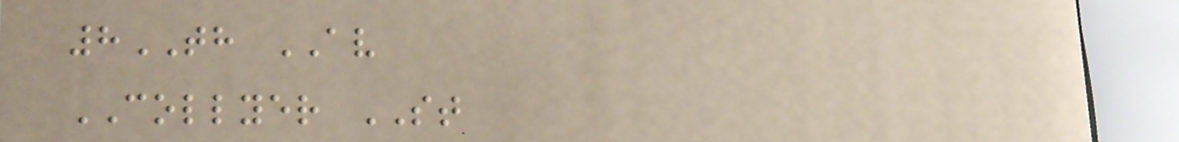8TH AV
COLLYER ST
